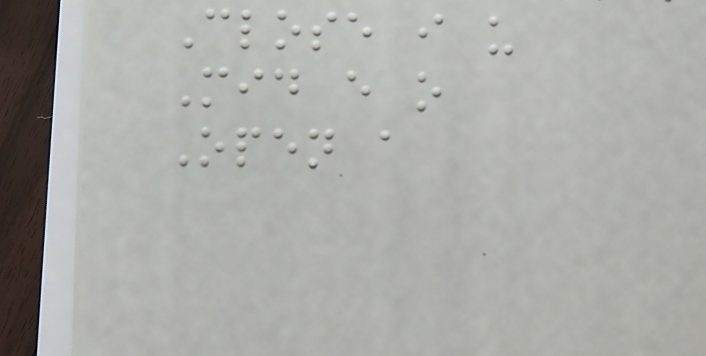Close i u
Mid e o
Open a
